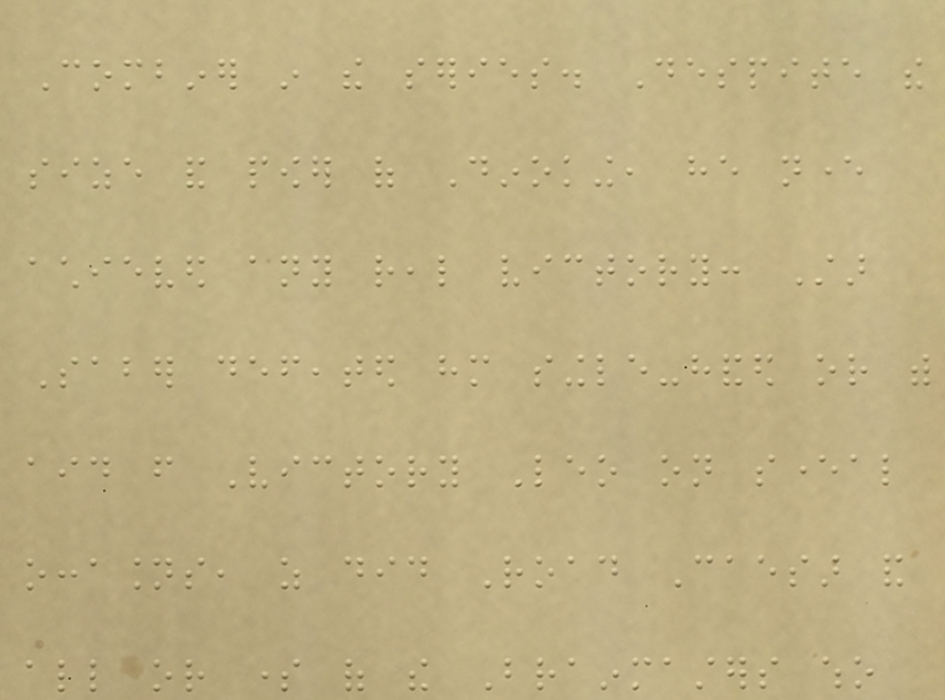Combiner in the series. Despite the
size and power of Dinoking, he never
achieved any real victory: Star
Saber defeated him single-handed or with
aid from Victory Leo on several
occasions, as did Road Caesar and
all or some of the Brainmasters who
